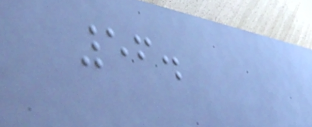56.
